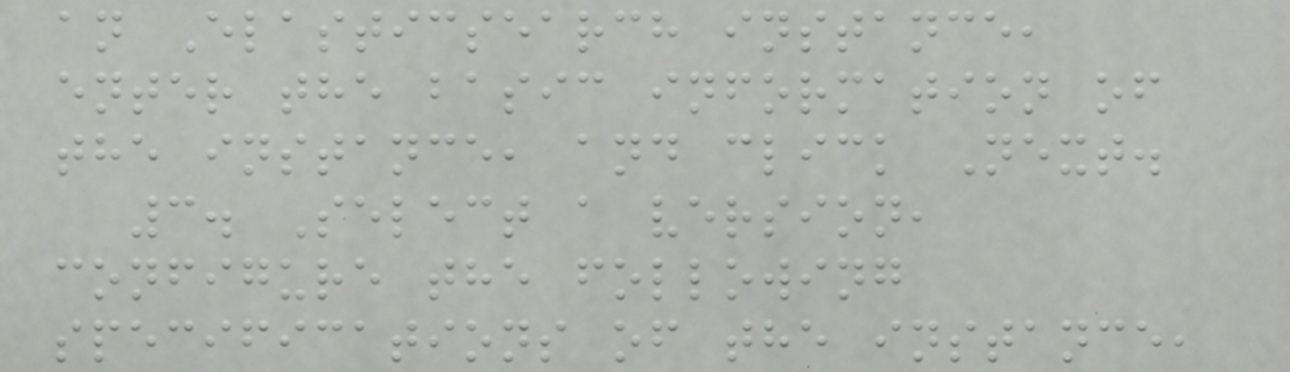an Elasticsearch instance,
enter the basic information of
the instance, and click Next.
3. Select a version,
configure the following
specifications of the instance,
